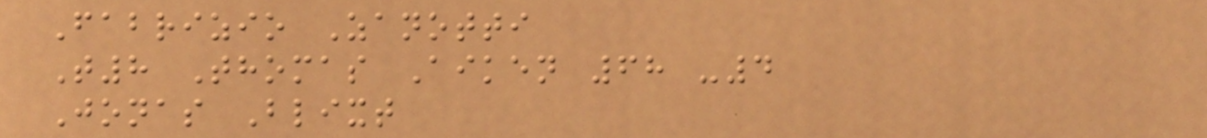Fabrizio Zanotti
T8 Thomas Aiken 68 -4
Jonas Blixt
